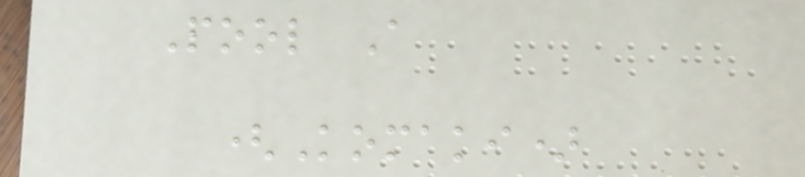Pool A
(Komaki)
